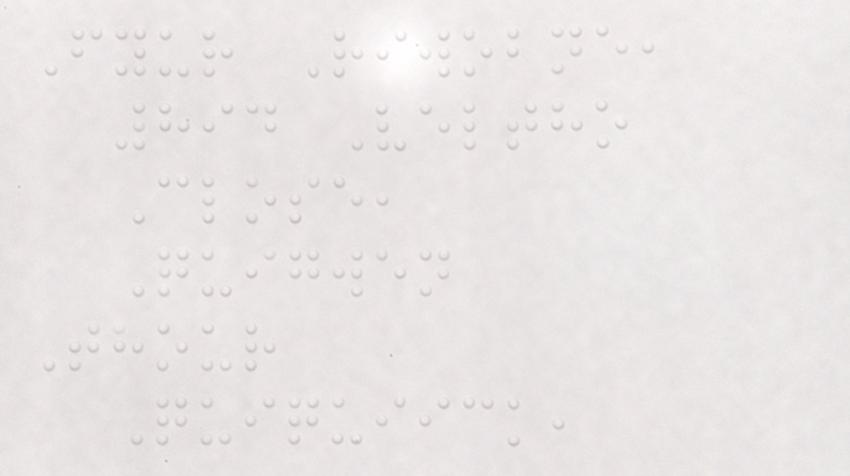Fyur Riwobne,
894 Veltho
Close,
Quigwen
Thour
Quiquiick,
